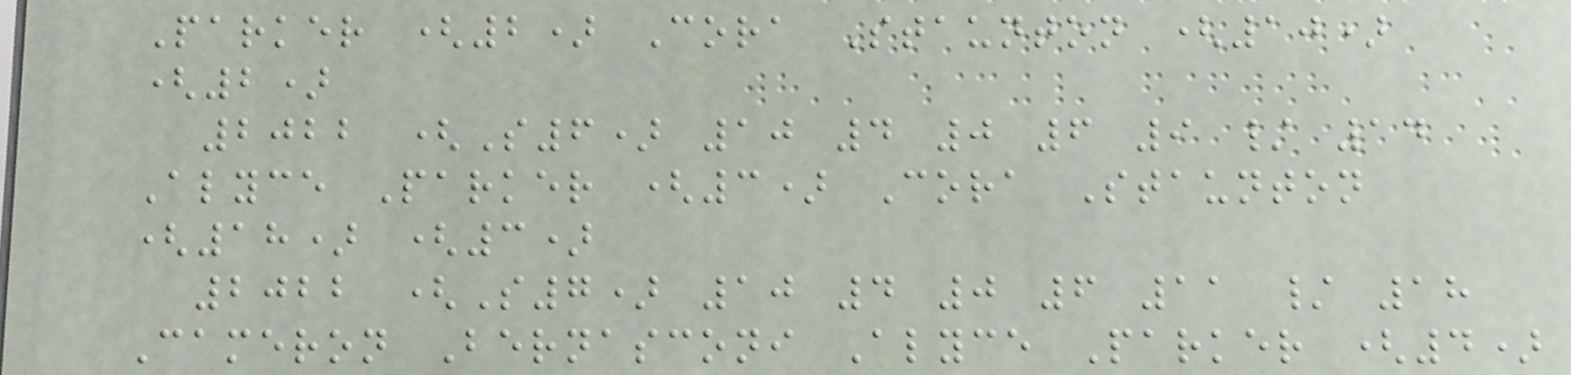Parker (2) Cora Staunton (10)
(2)
2022 (S6) 10 4 0 6 9 / 14
Alyce Parker (3) Cora Staunton
(18) (3)
2022 (S7) 10 4 0 6 11 / 18
Cameron Bernasconi Alyce Parker (4)
